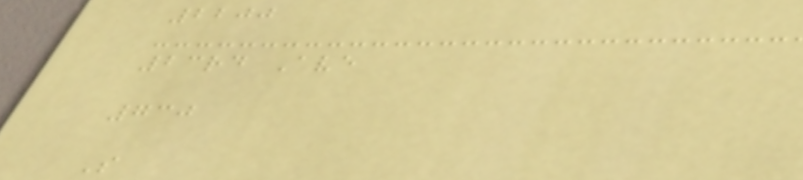2200
23rd Ave
730
S
